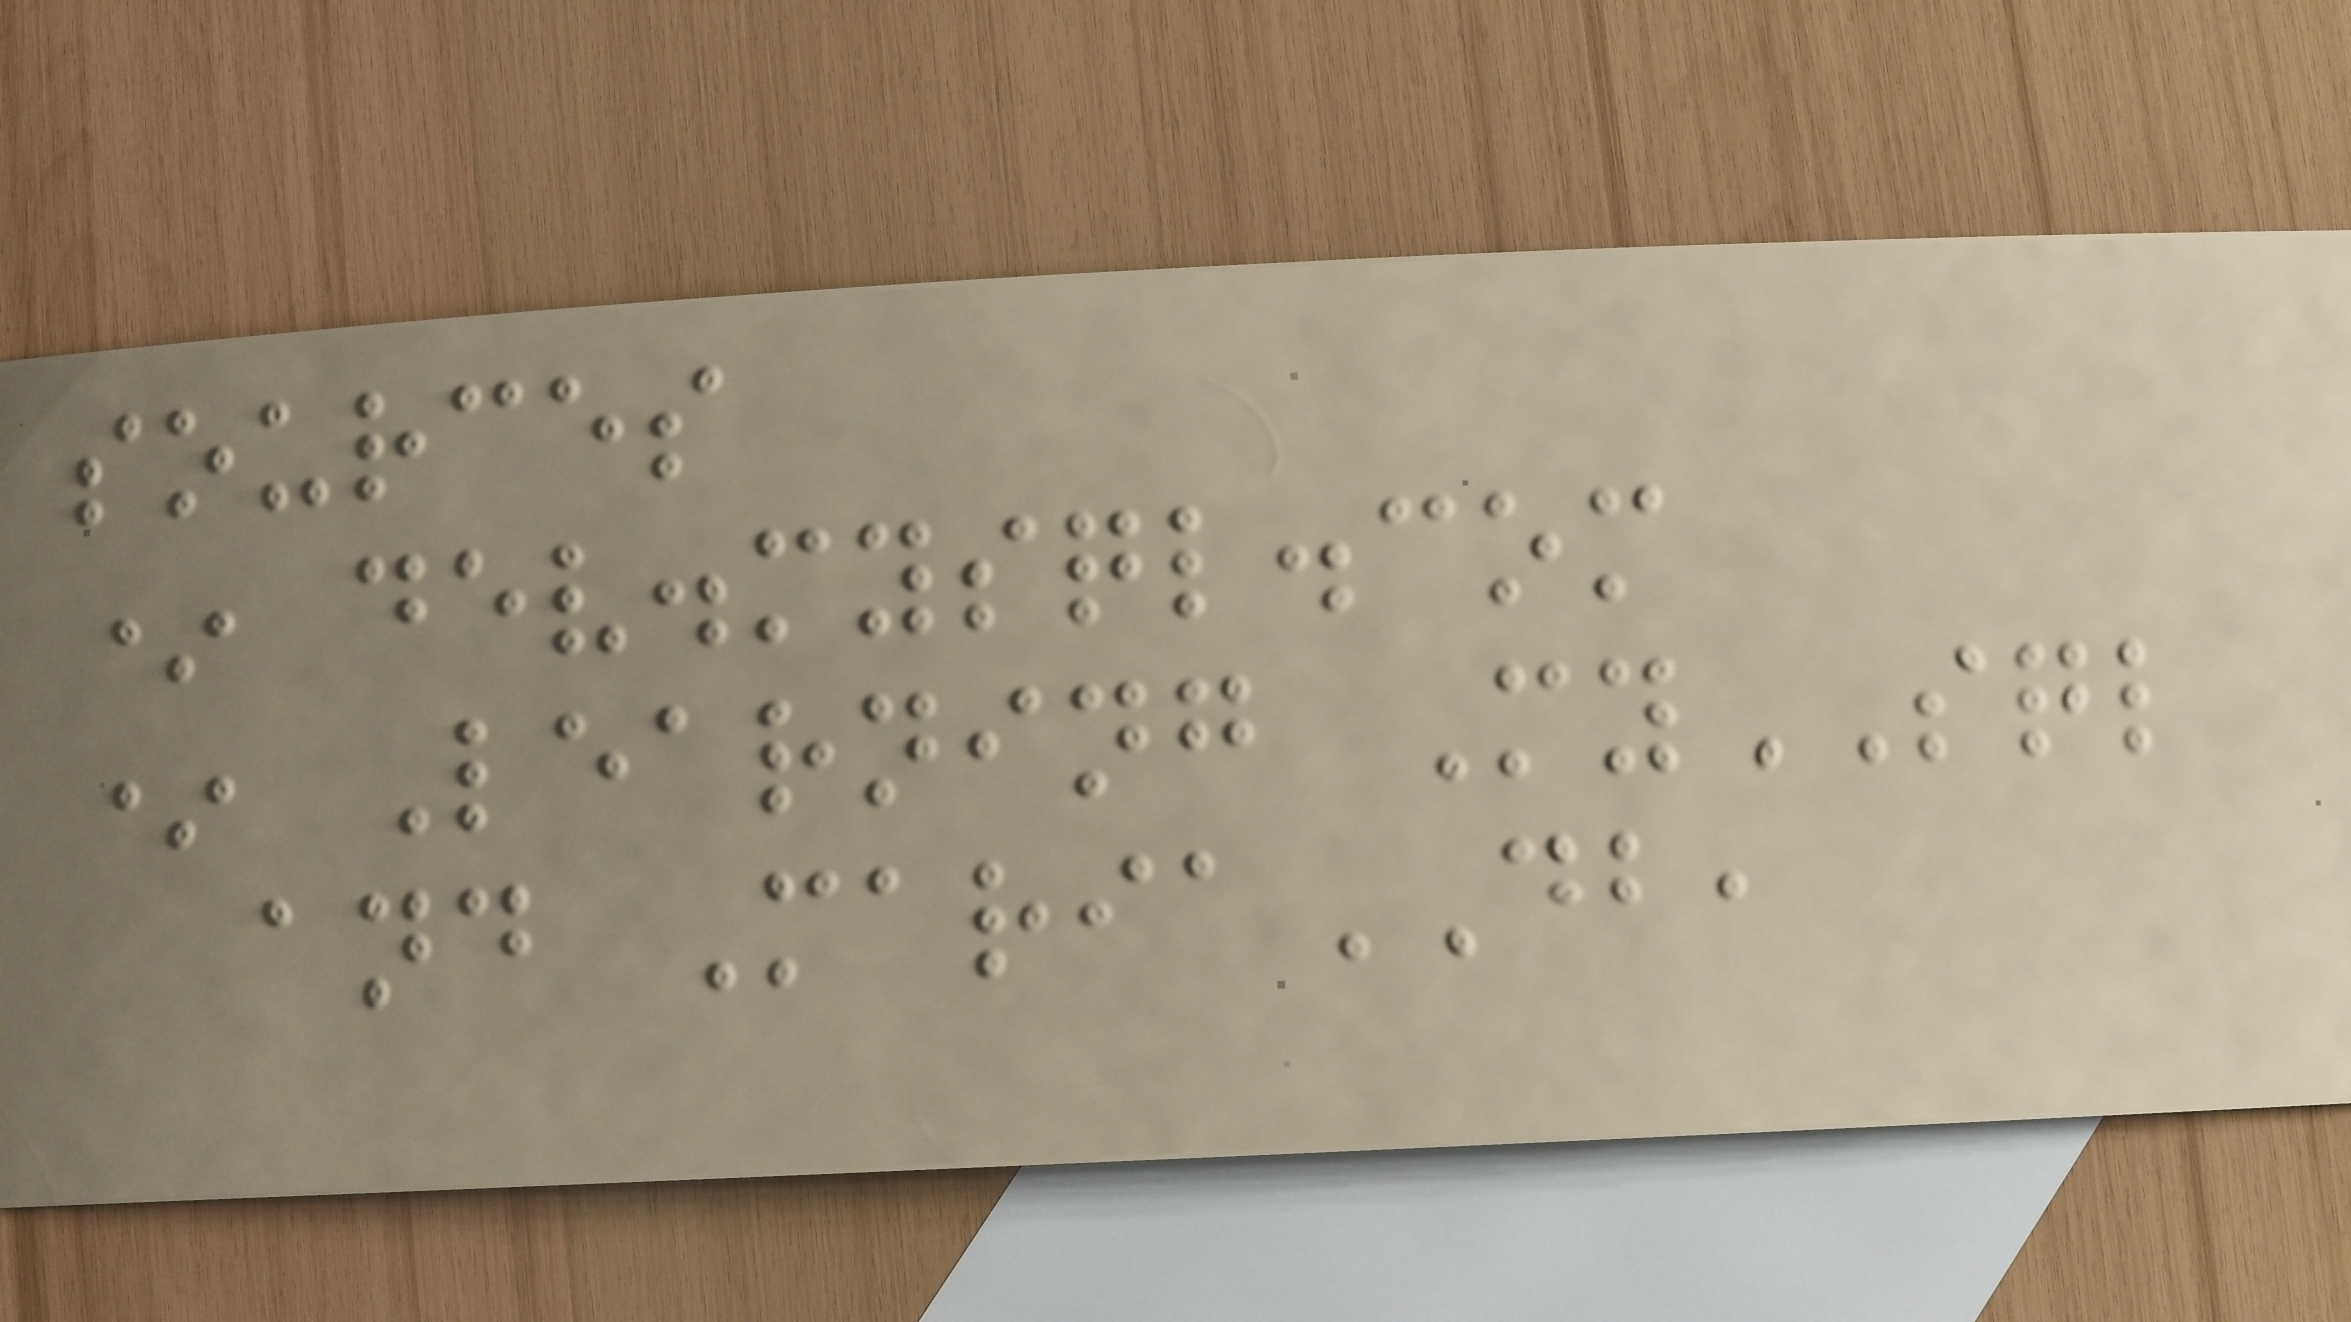sources
* dev.mysql.com
* Learning MySQL
and MariaDB,
